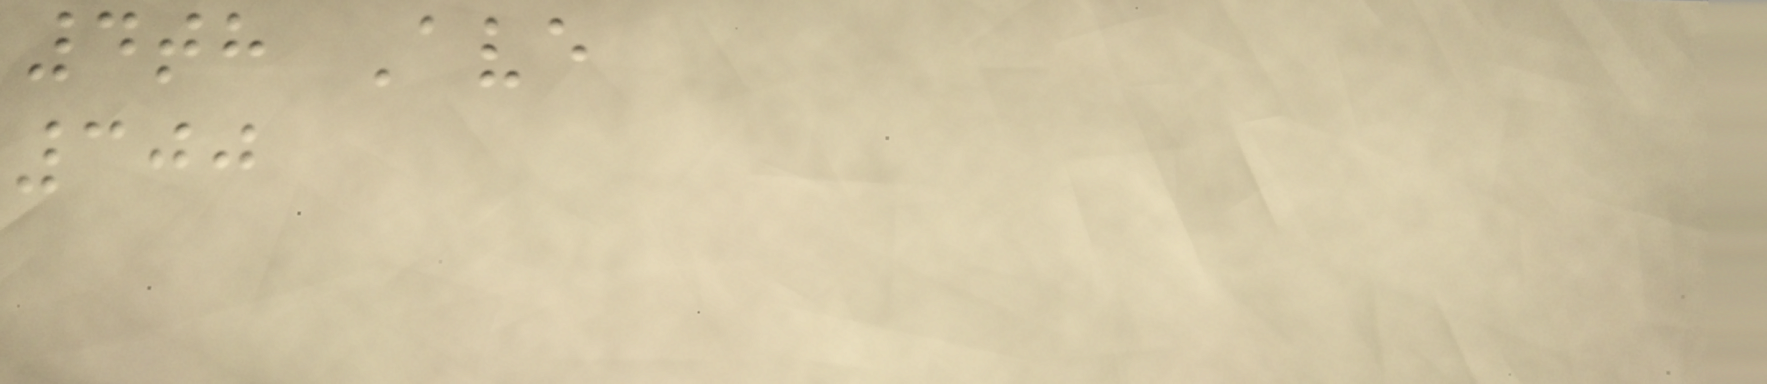4th Ave
300
